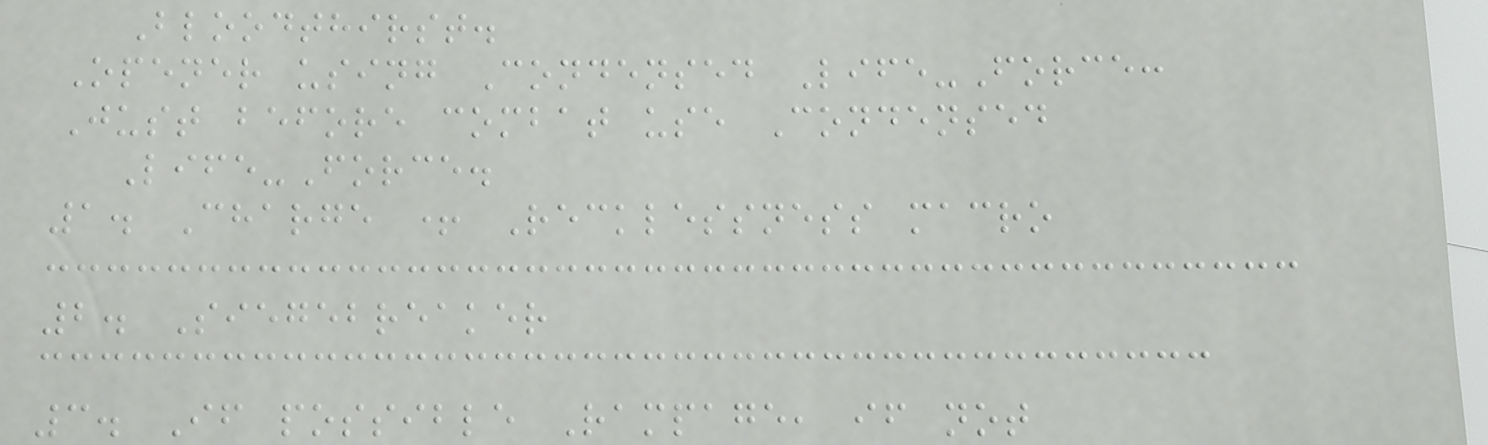Bloodthirst.
Opener using Condensed Life-Force:
Just before combat use Condensed
Life-Force.
1. Charge + Recklessness macro
2. Siegebreaker
3. If possible Rampage, if not
